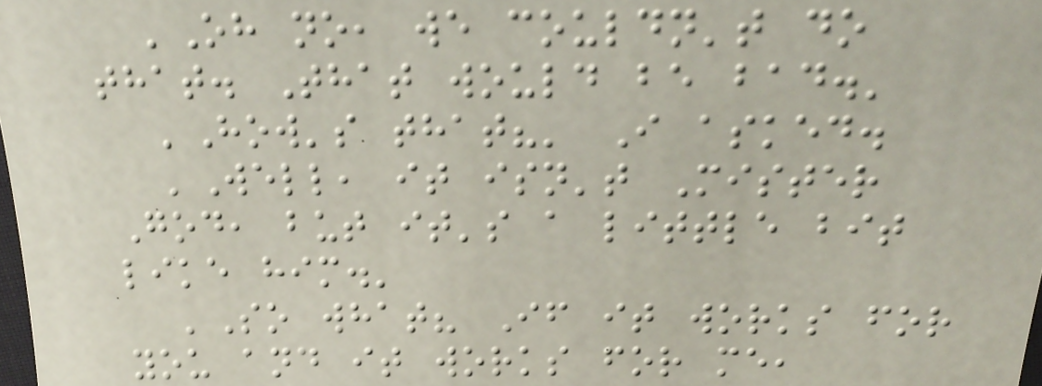'Oh no, we couldn't do
that. That would be bad.'
'How's that?' I asked.
'Well, it isn't Mister
God, but it's a little bit
like him.'
'So what? If it works for
you and it works for me,
